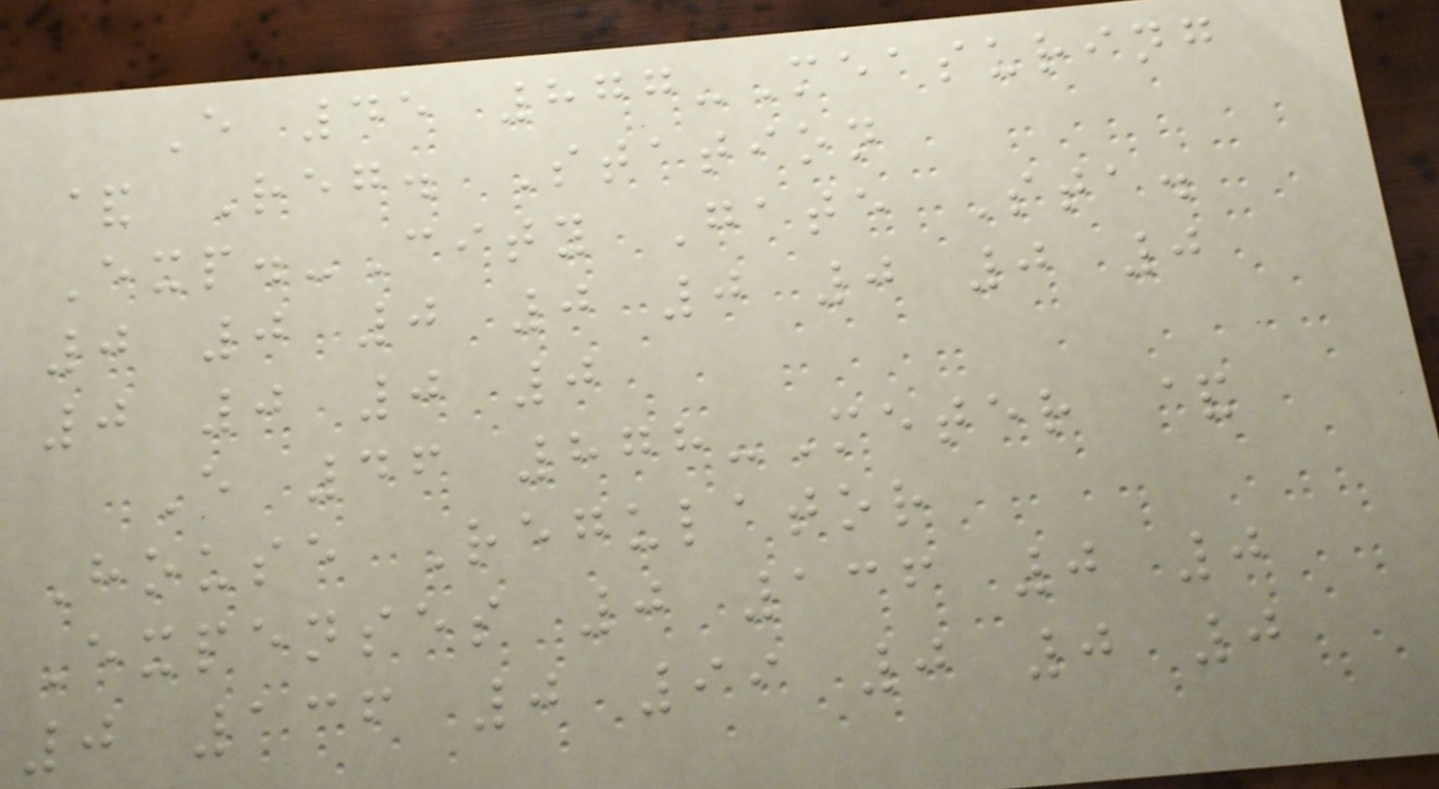E 45 877-Measuring
& Reg. Station
Exp.-City Gate Sta.
0 0 0 0 0 0 0 0
0 0 0 0
E 46 878-Meter &
House Regulator
Expenses 0 136 0 0
0 136 0 99 0 0 0
